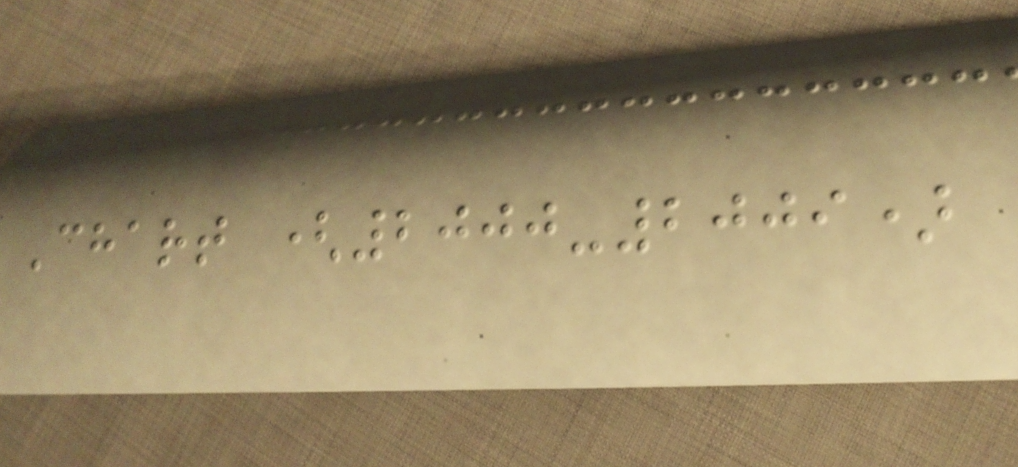Chart (2000-2009)
